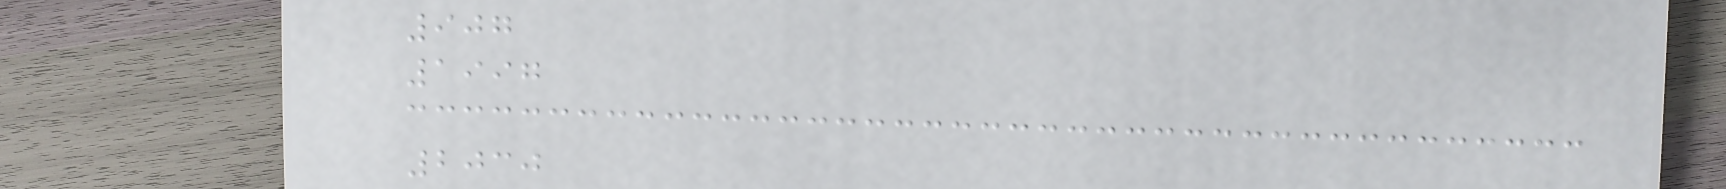907
1997
2030
